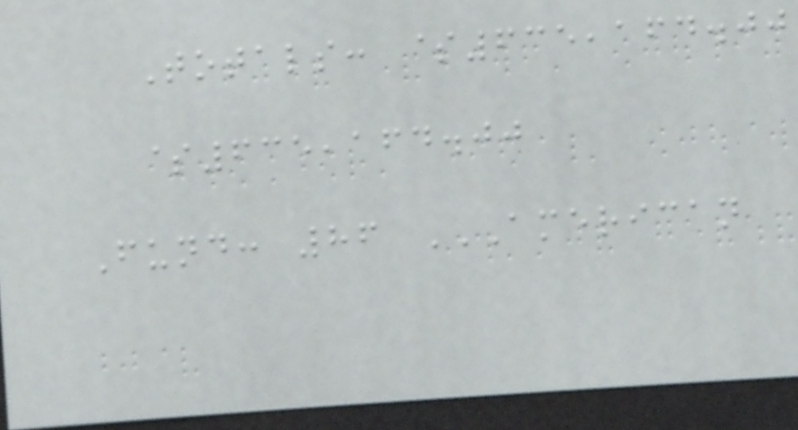Totals: $635,164.00
$635,164.00
Fund: 86 AMERICAN
